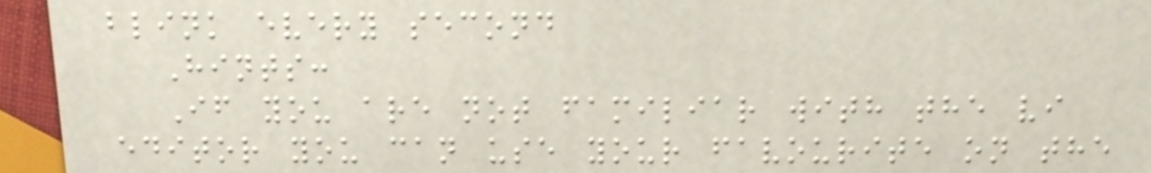blink every second
Hints:
If you are not familiar with the vi
editor you can use your favourite on the
